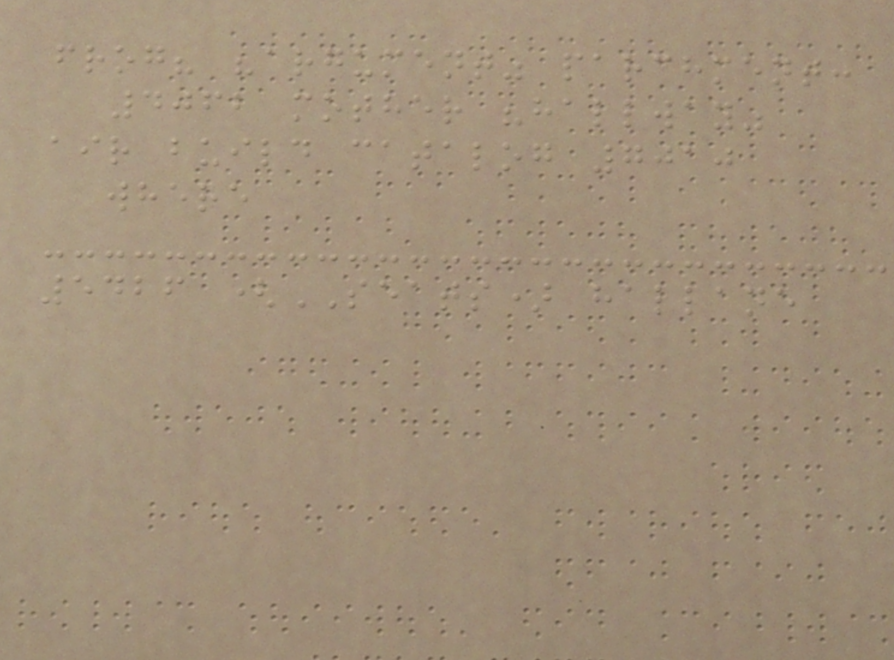frog? "argument" parchment:
4062 mother "hallway"
air build catalog 7010
where
5426 (SEATS) hallane
